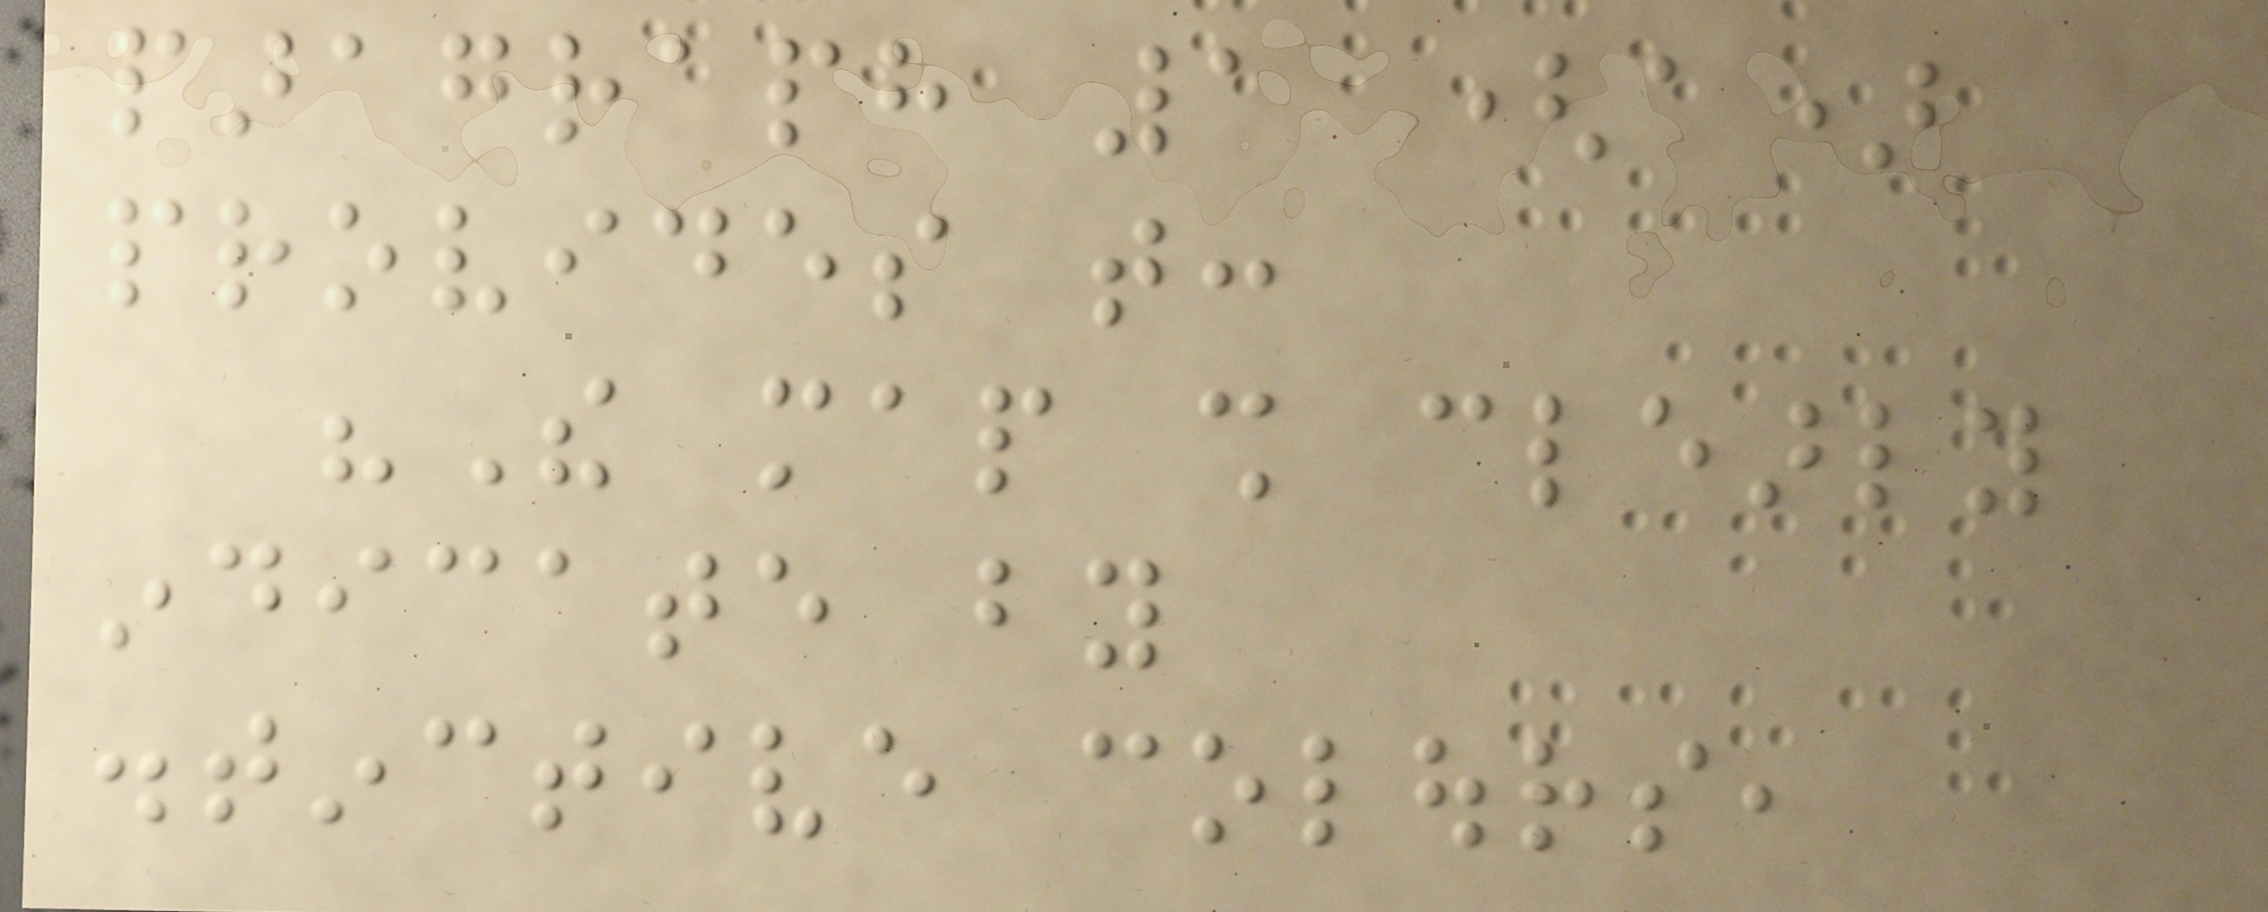paragraph 1 (a)
provides that:
"The map shall clearly
indicate by
distinctive colours,
